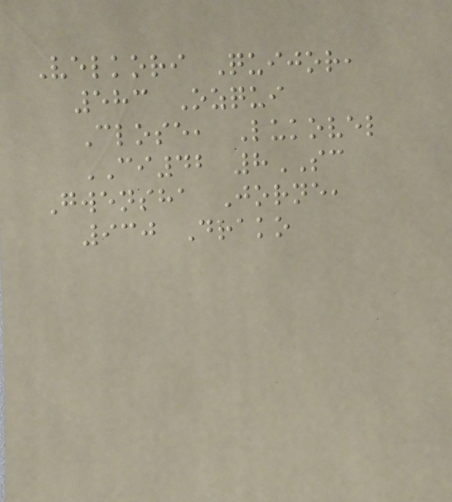Velkori Quijor,
583 Ozqui
Close, Lukovel
CI42 8SC
Gwensha Jorne,
930 Drako
